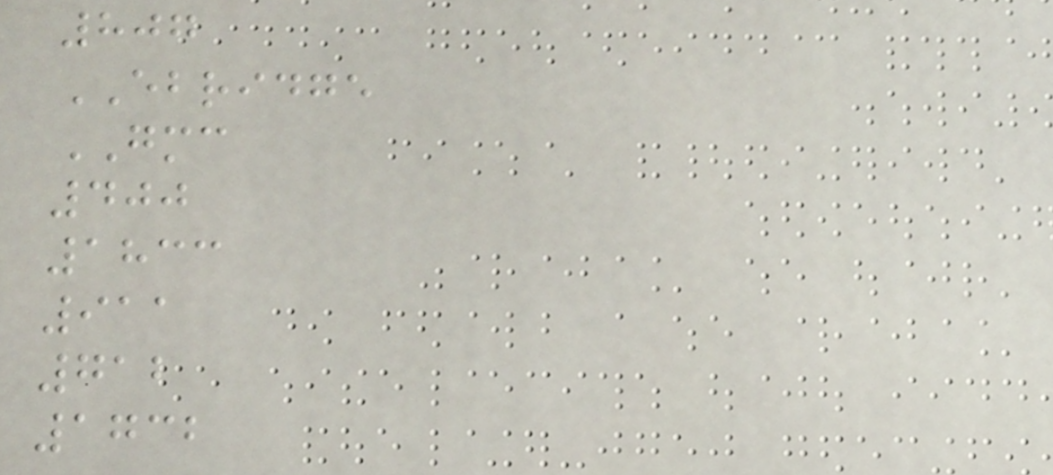807
EBRIDGE
GMC
400
1833
911
712
1732
